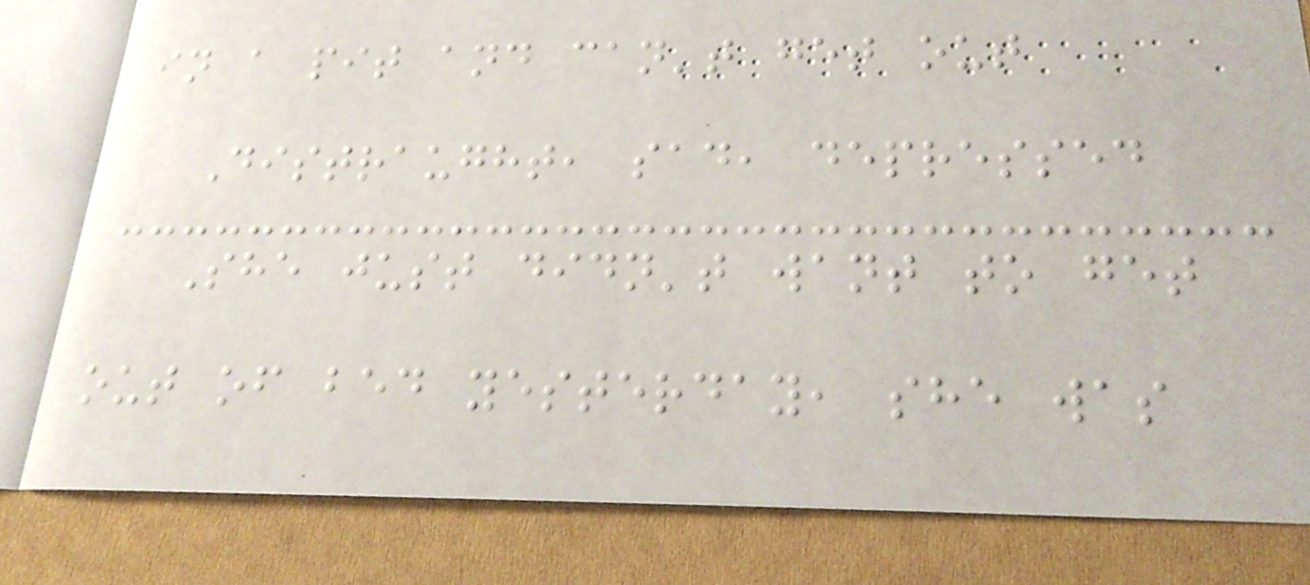in a pit and can't get out
Distraught, sad, depressed
She just didn't want to get
out of bed yesterday, she was
